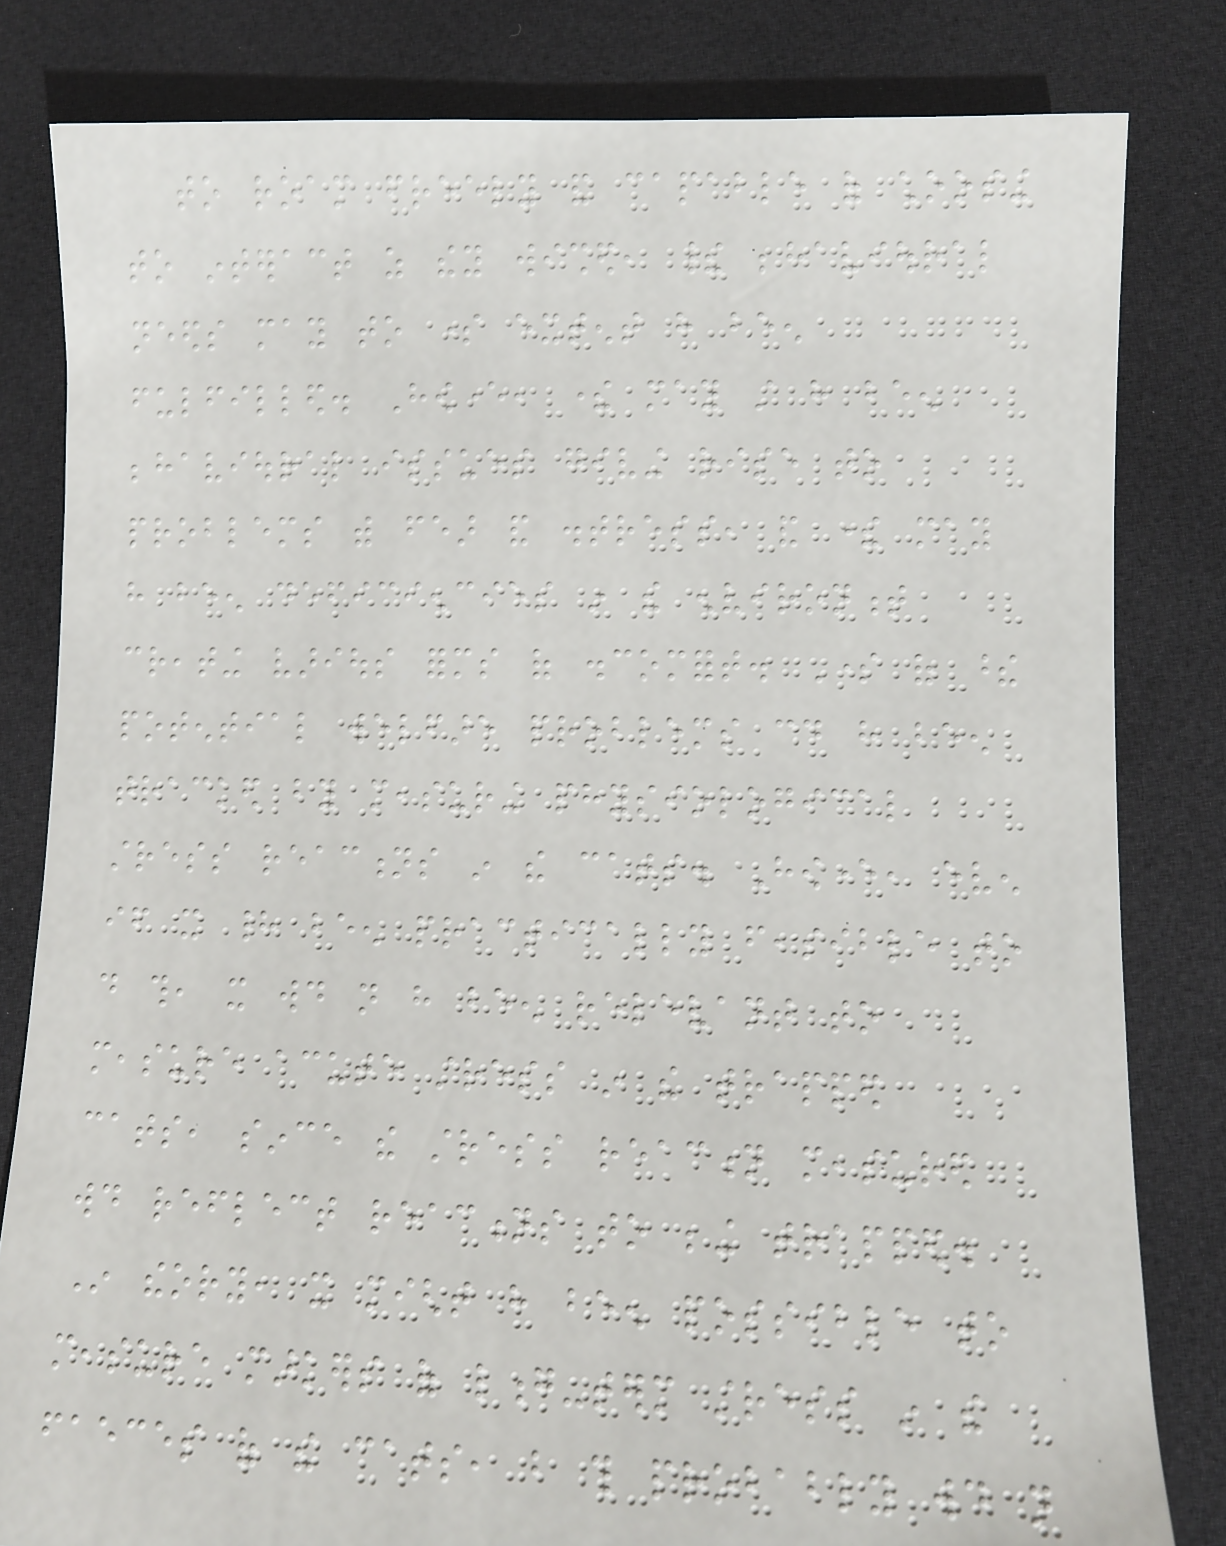to roam freely and capable of choosing
to interact as they wished, their behavioural
needs may to some extent have been
fulfilled. However, there may still have been
behavioural issues giving rise to
problems with fear and distress, and there may
have been deficiencies in the environment
creating various forms of discomfort. Some of these
potential welfare problems could have been
tracked by measuring physiological
stress reactions in the cats. However, even
if it had been practically feasible to
do this, it would not have been relevant to
measure acute stress in the trapped
cats, since the stress reaction measured
would reflect reactions to being trapped.
In theory, it might have been possible to
measure markers of long-term stress in the
faeces of the cats, but this probably would not
